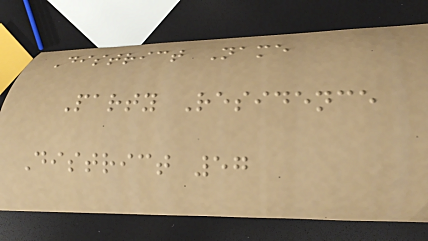District Name
Party Residence
District 57
